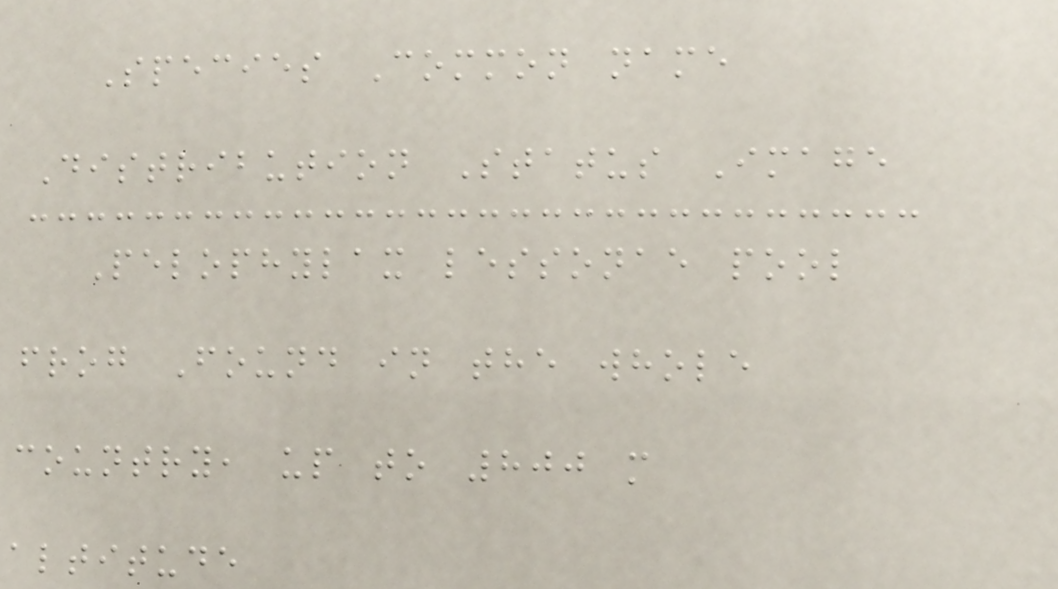Species Common name
Distribution Status Image
Pelophylax lessonae pool
frog Found in the whole
country, up to 800 m
altitude
